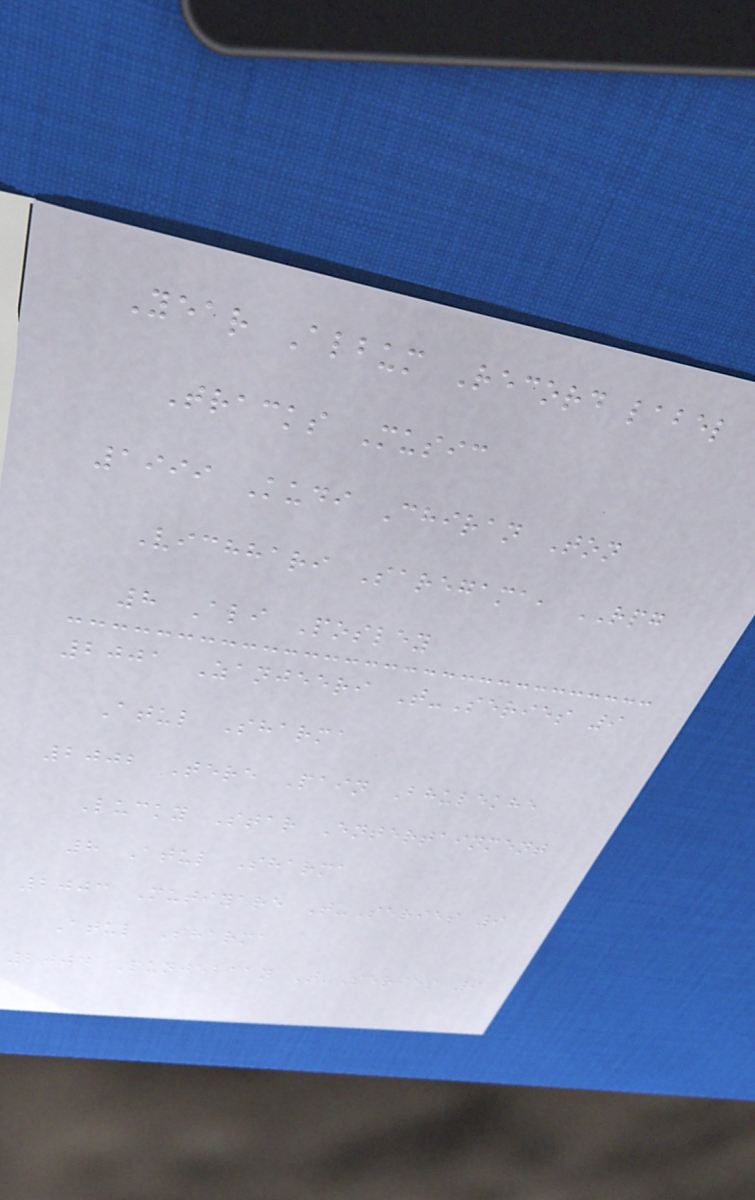Year Album Record label
Tracks Music
1999 Kudi Chiran Ton
Vichhari Saregama, RPG
8 Ali Posley
2001 Zanjeeri T-Series 9
Atul Sharma
2002 Tere Pain Bhulekhe
Lucky Star Entertainment
8 Atul Sharma
2003 Mutiyare T-Series 9
Atul Sharma
2004 Punjebaan T-Series 9
